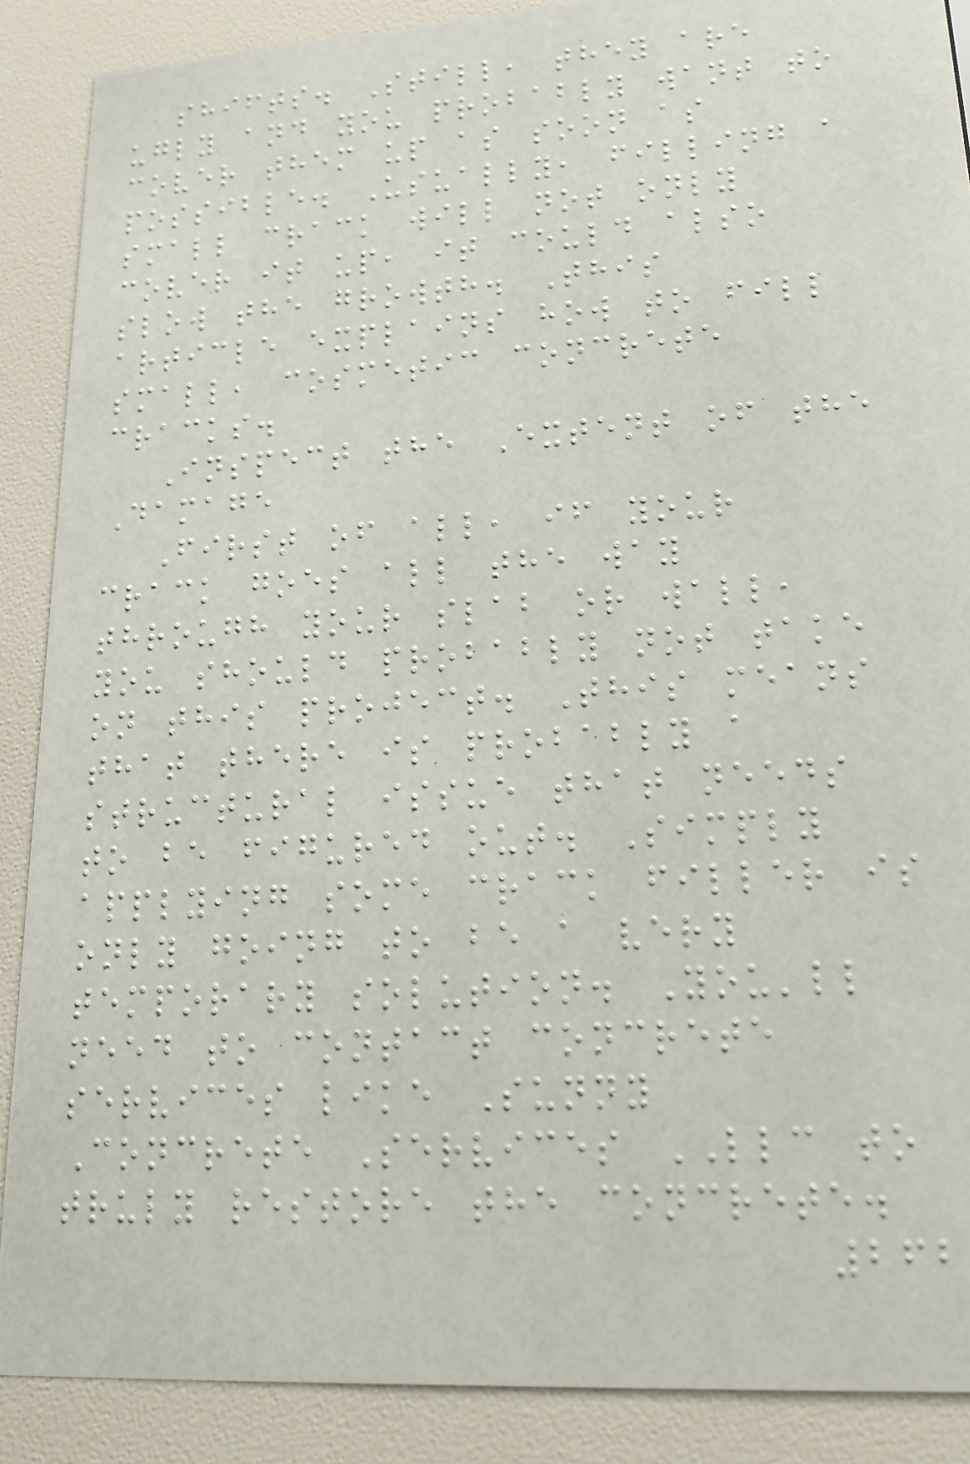shifts. Still, they are
ugly and you probably want to
cover them up as soon as
possible. Usually, filling a
small crack will not only
cover it up, it could also
slow the growth. This
article explains how to fill
small, cosmetic concrete
cracks.
Inspect the Extent of the
Damage
First of all, if your
crack goes all the way
through your slab or wall,
you should probably not take
on this project. This means
that there is probably a
structural issue that needs
to be figured out. Simply
applying some crack filler is
only going to be a very
temporary solution. You'll
need to contact concrete
services like Sunny
Concrete Services LLC to
truly restore the concrete.
262
